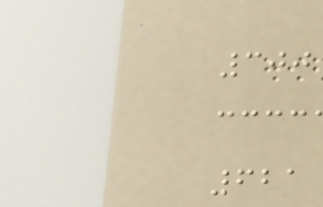300
621
